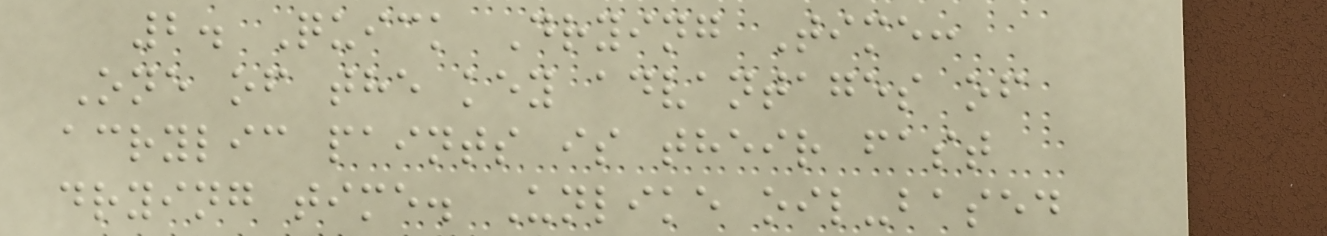2. Quick Drying Time:
One of the key advantages of
acrylic paints is their fast
drying time. Unlike oil-based
